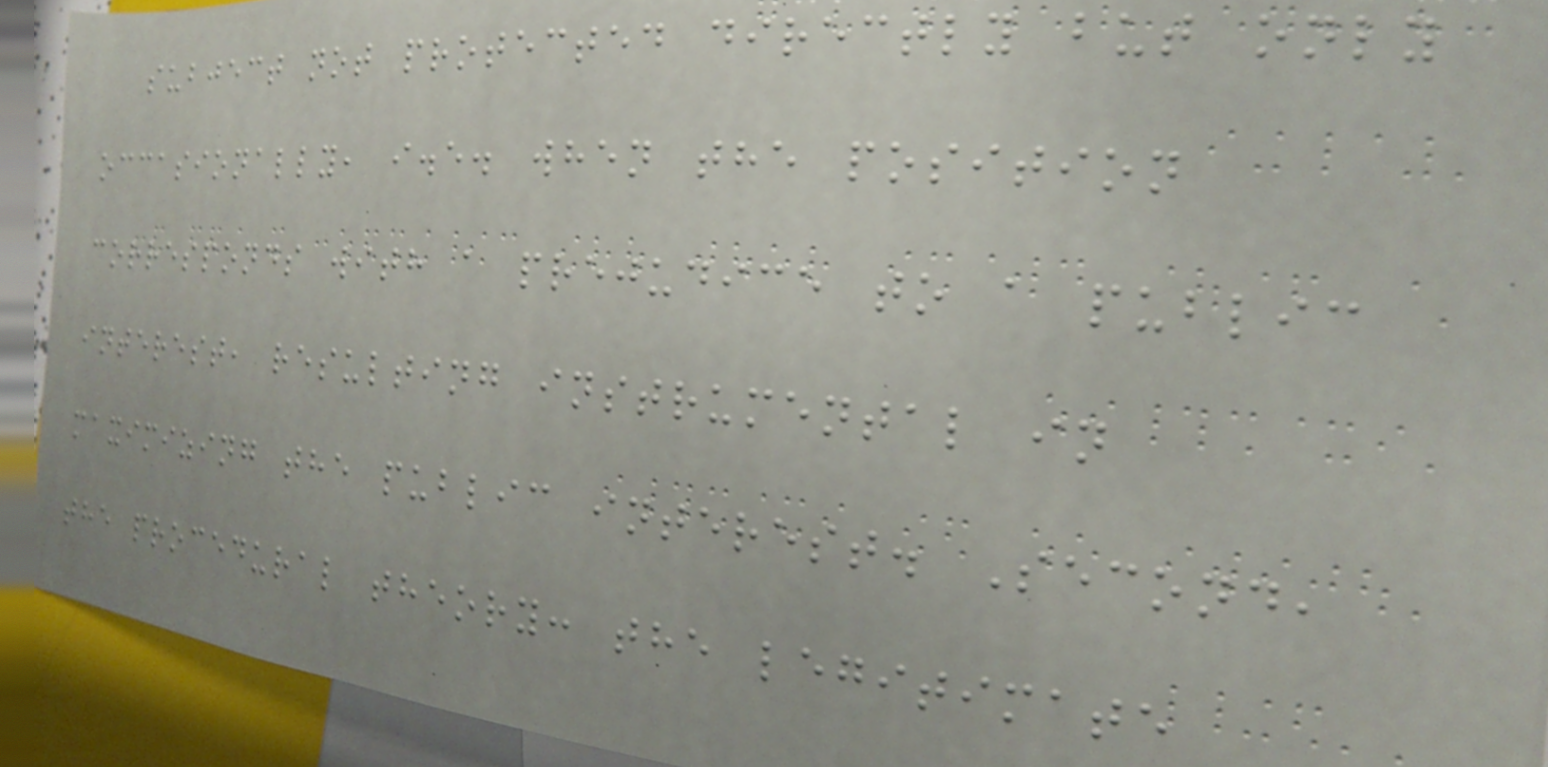subject not protected directly but only
occasionally, i.e. when the position
corresponds with a prejudice to a public
interest, resulting instrumental in
maximizing the public interest. Second,
the procedural theory: the legitimate
